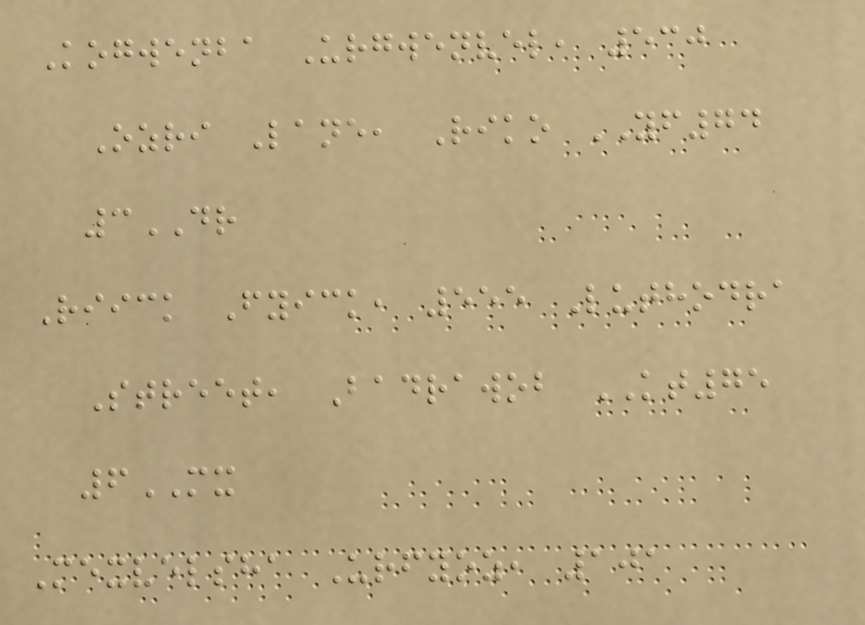Kogwenba Urgwenvel, 530
Ozri Lane, Riko YF74
3DR
Riick Fyick, 555 Luthodra
Street, Badrawob KT75
6MX
Mexvelsha Urfyoz, 101
